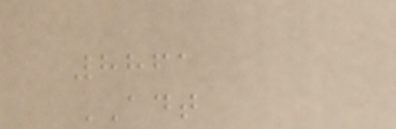8861
ADT
